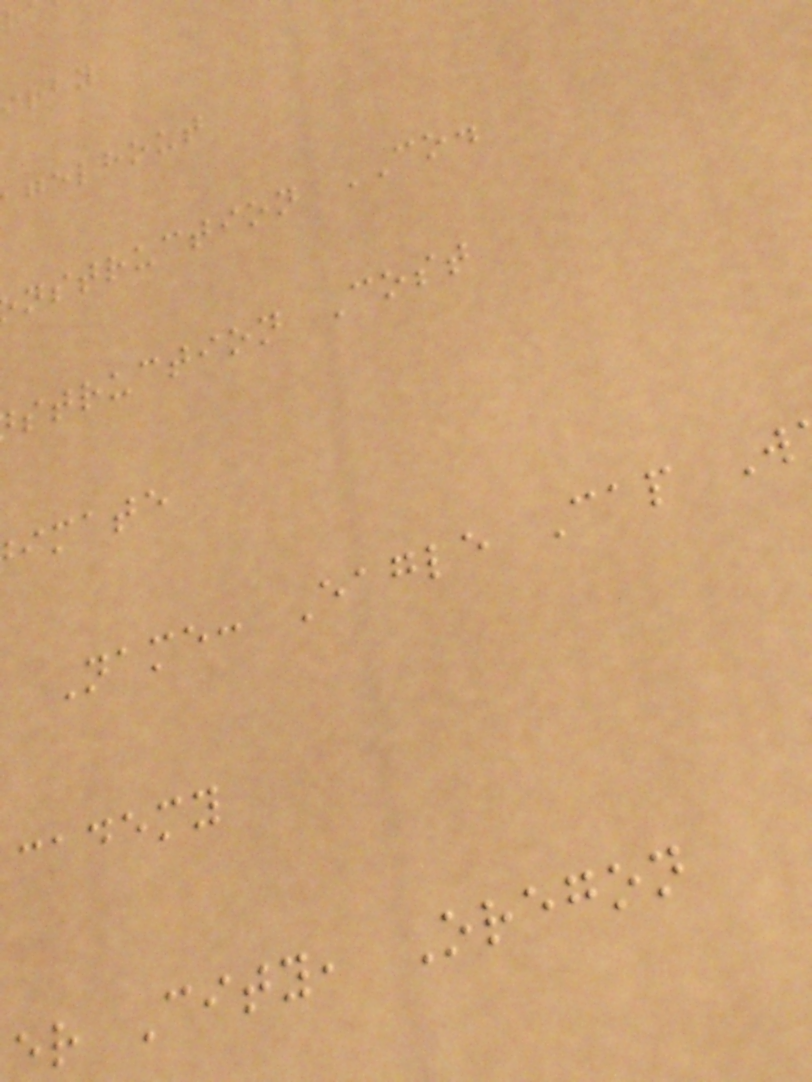irby
gelhout
nstruction CO.
struction Cost
imate
Name: Eagle Cap W
cademy
er City, Oregon
